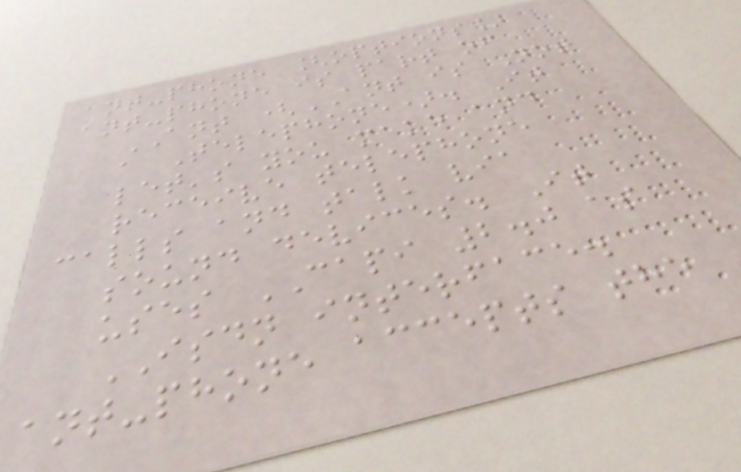ant-phone [options]
ant-phone is part of
ANT (ANT is Not
a Telephone). It
let's you make and
receive telephone
calls and talk via
sound devices. It
uses CAPI 2.0 as
ISDN interface.
ant-phone accepts the
